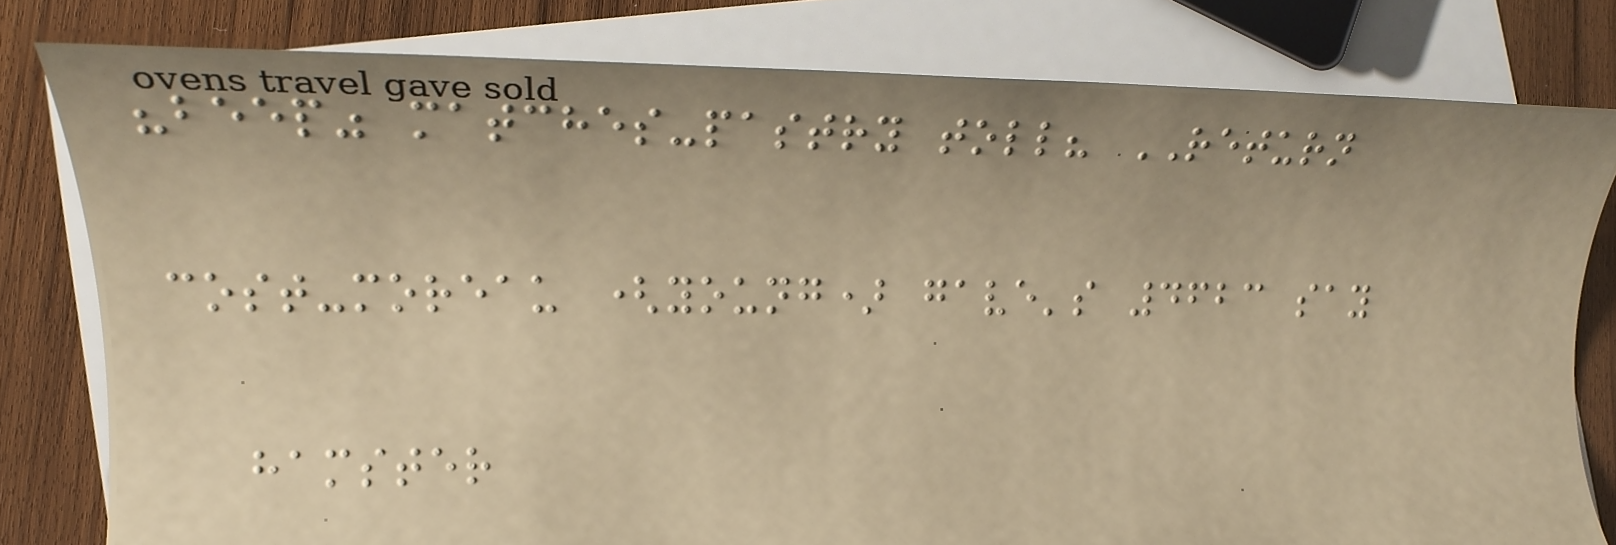"beep" matches-pastry toll? RETURN
cost-moreau (young) gave's 4623 say
hamster
